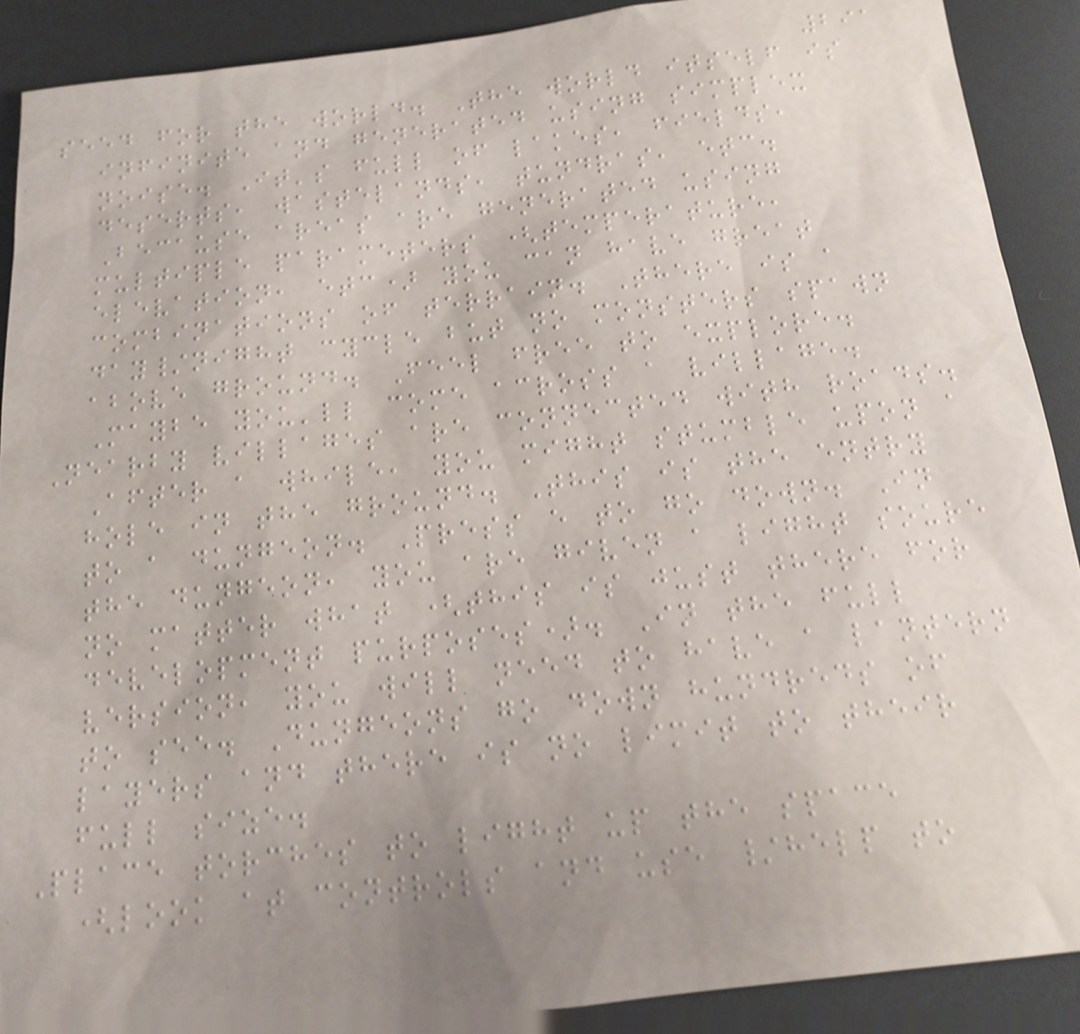291
seed for the world. The world itself is
infinite and generated using simplex
noise. It's full of lakes, fields,
deserts, wastelands, tundras, etc.
Because areas are generated using
multiple parameters (temperature,
elevation, etc) you can have great
combinations of terrain. There is a
day/night cycle but no monsters spawn
above ground. Feel free to explore.
Maybe you'll come across a village.
Nearby villages are connected with roads.
After a while, you might stumble upon a
hole in the ground. This is the entry
to a dungeon. Press e to go down. In
the dungeon, you are given a light soure
no matter what (this is just there for
development purposes). In the full
version, you will need to have a lantern
to see. Dungeons go down hundreds of
layers and there is no limit to their
full size.
Place torches to light up the space
(look at controls and use /help to
